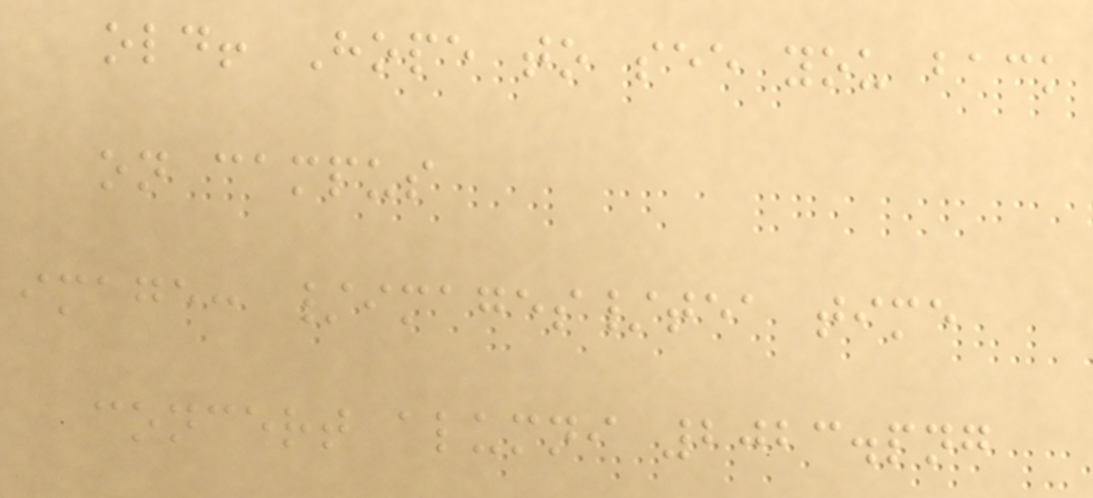old! Hope to see you back
on campus
image: /images/tea time
concert alumni 2023.png
